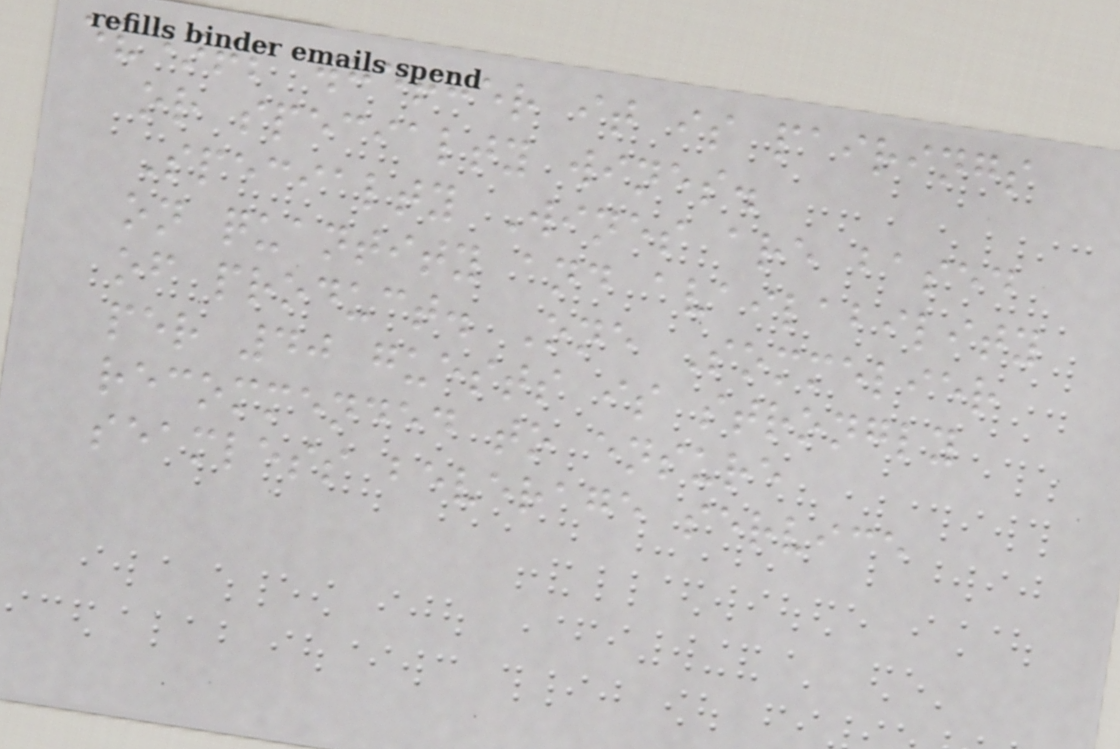events whether it is pairings
or specialty wines.
Specialty Wines are based
on quantity and availability
of product. One Sommelier
per 40 guests is strongly
recommended to ensure
seamless beverage service
